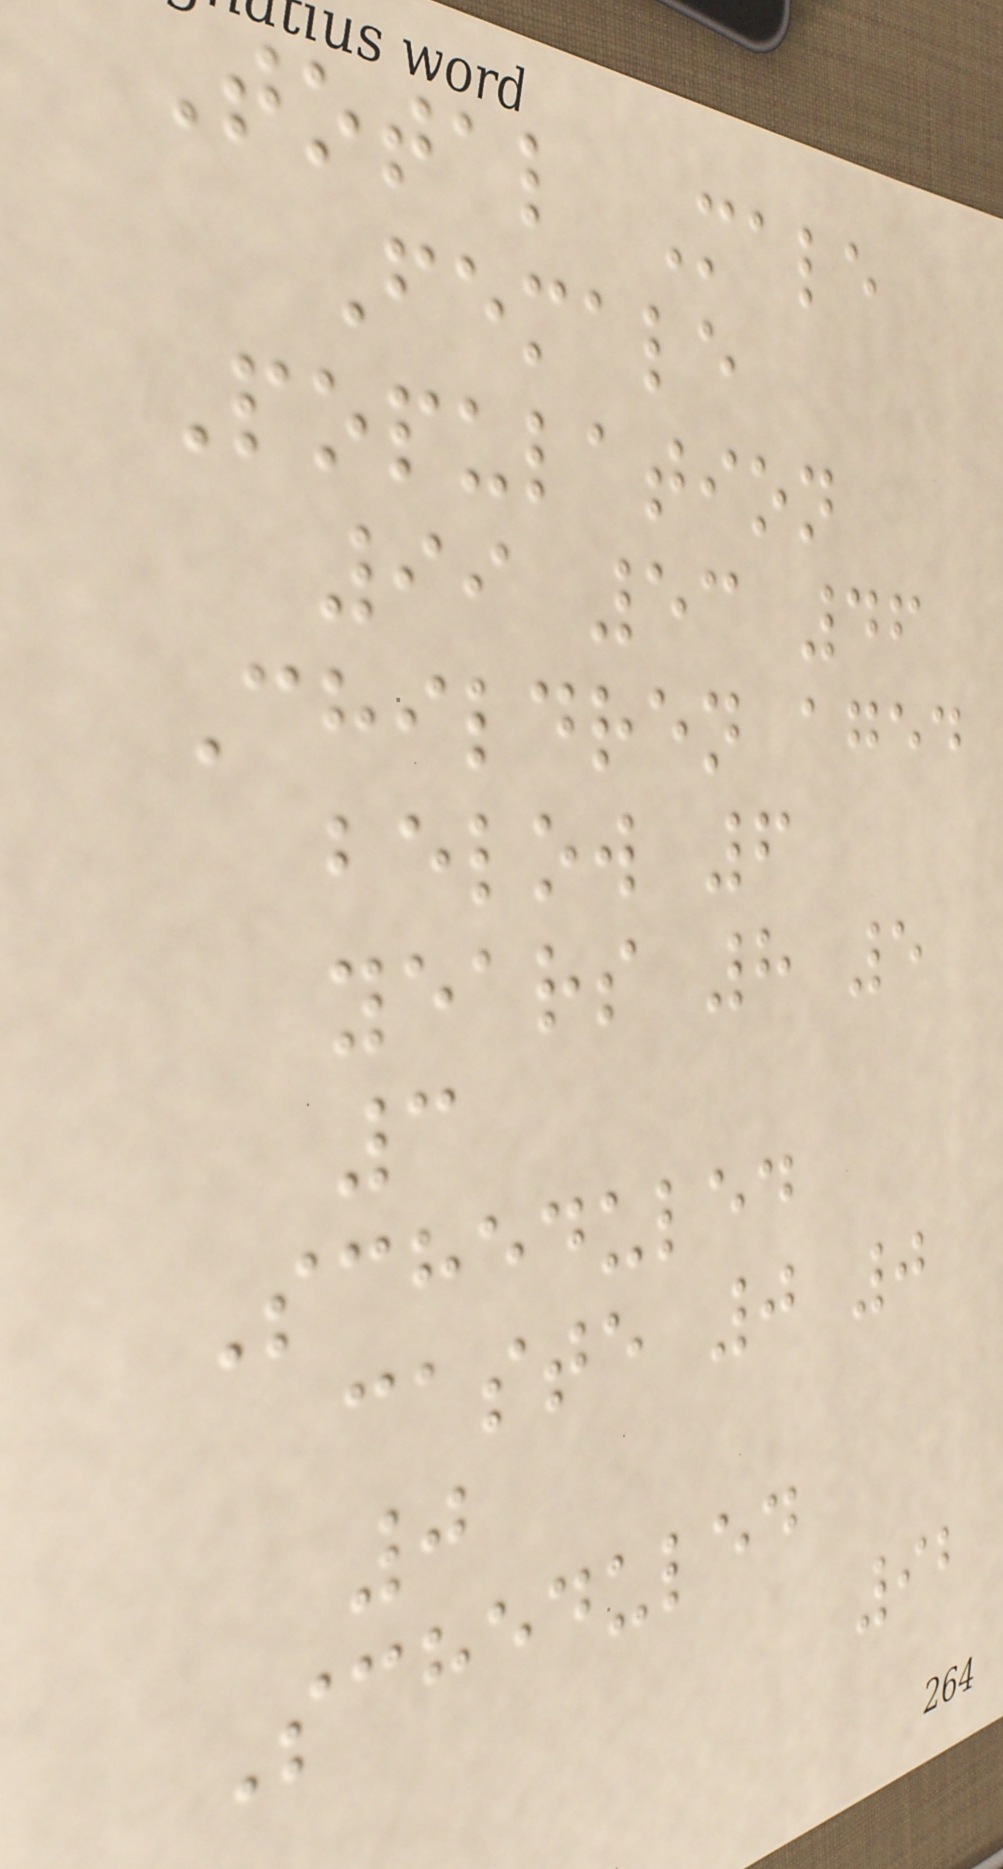Total Male
Female
Population
99 53 46
Children aged
below 6
years 8 5
3
Scheduled
caste 0 0
0
Scheduled
92
